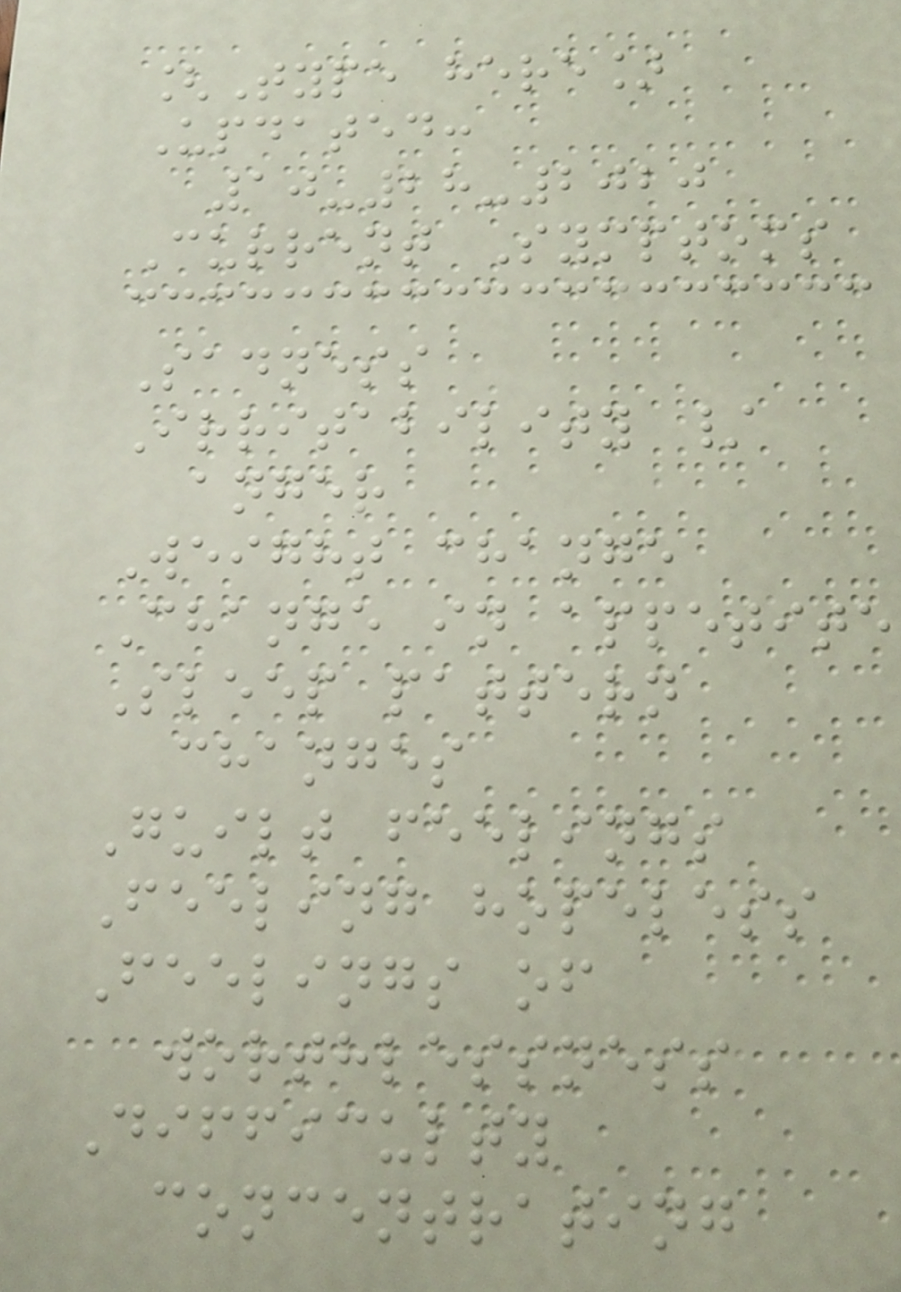[Type here]
Updated:
10-28-2020
Current Symptoms
Sadness
Irritability /
anger
Weight change
Change in appetite
Sleep pattern
changes
Guilt feelings
Feeling hopeless
Feelings of
worthlessness
Difficulty
concentrating
